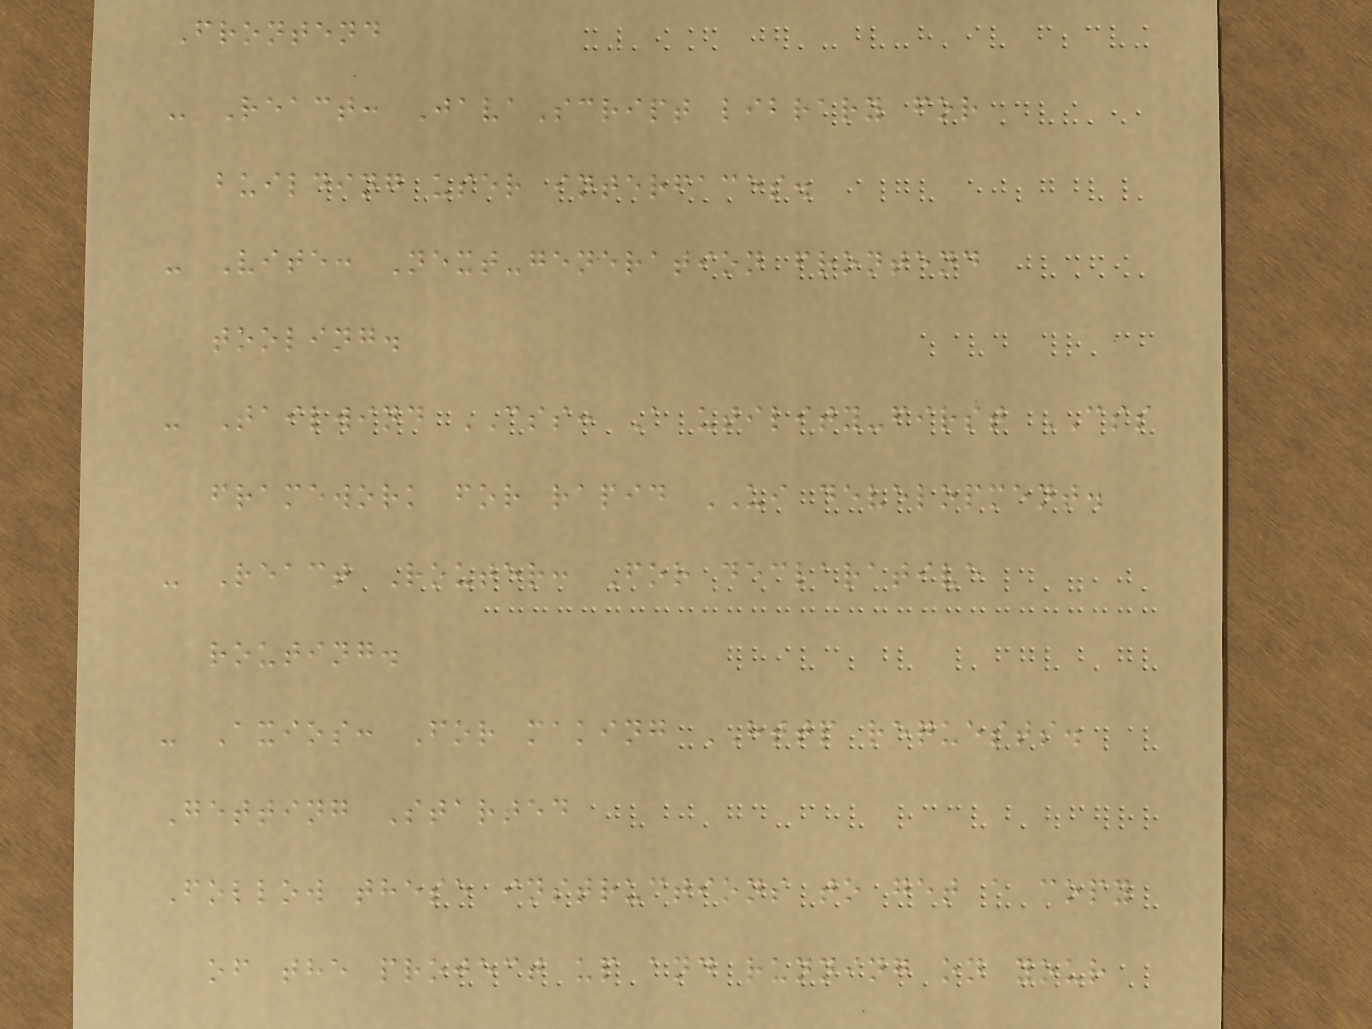Frontend
- React: JavaScript library for
building user interfaces.
- Vite: Next-generation frontend
tooling.
- Tailwind CSS: A utility-first CSS
framework for rapid UI development.
- React Router: For declarative
routing.
- Axios: For making HTTP requests.
Getting Started
Follow these instructions to get a copy
of the project up and running on your
